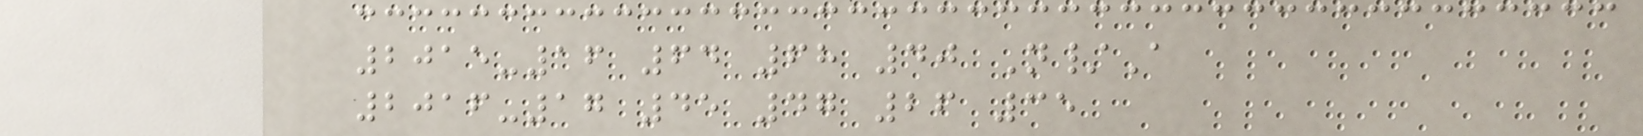2015-16 64 68 40 N/A
2016-17 45 47 26 35
